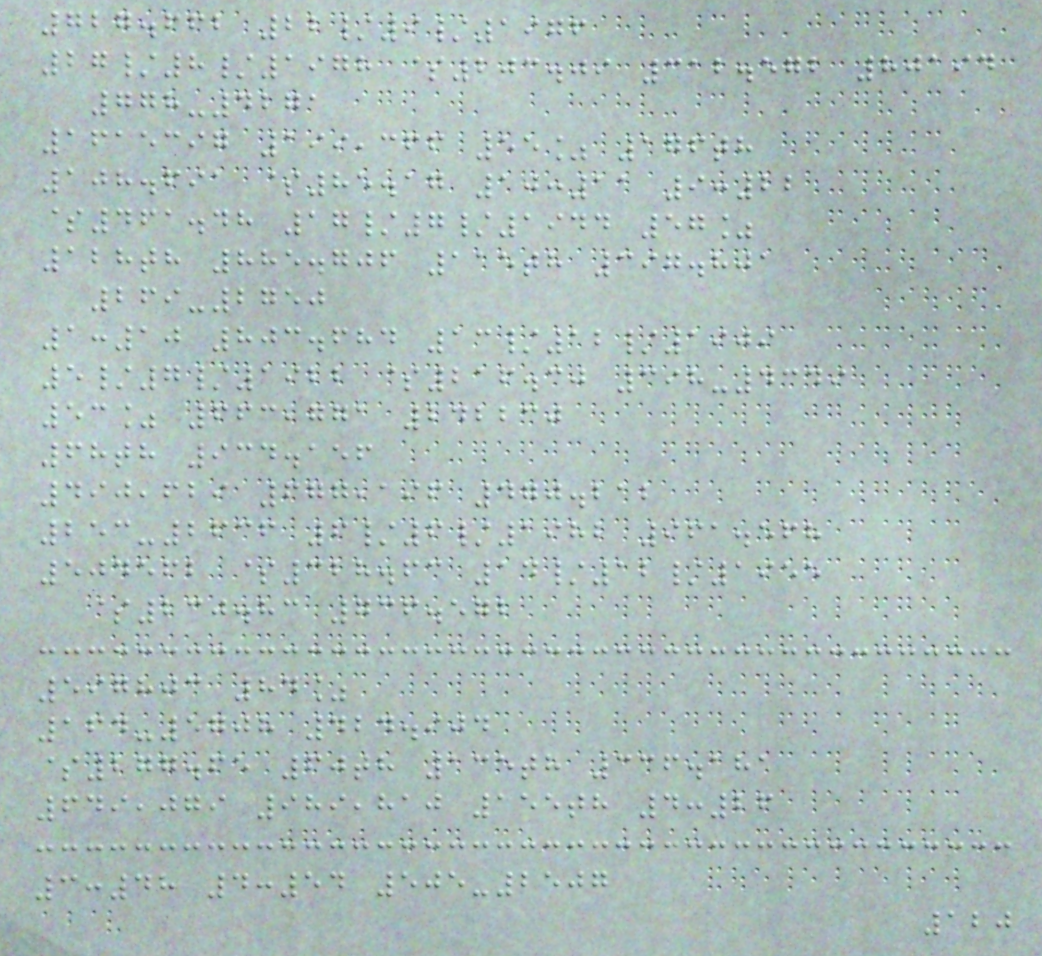727.662 22/9/1976
27/8/1978 $203.09 312.572 80194
778-4271
1615397 199,366 55% 176th
108.691 $85.17 10:11 9:22
$461.48 17/7/1944 57%
128th 885.706 115th 397.801
269-2750
1:10 803.684 13/12/1909
5/7/1922 $216.30 398-4349
53% 663,771 242230
68th 934.156
490,629 677,196 470.212
253-2636 6/6/1982 961.568
504562 $328.63 14/12/1955
$230.83 736.572
597803 84%
164-5708 424.904
$277.65 60th 135th 336.181
649,079 989,810 155th 4:26
3:48 4:54 505-2507
120
